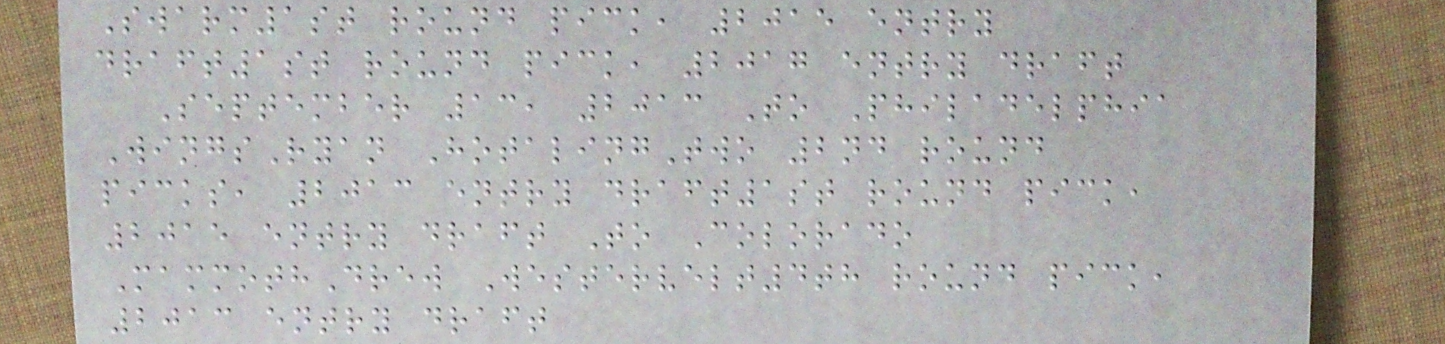Swarm1st round pick, 2015 entry
draft1st round pick, 2017 entry draft
September 13, 2013 To Philadelphia
WingsRyan HotalingTwo 2nd round
picks, 2013 entry draft1st round pick,
2015 entry draft To Colorado
MammothDrew Westervelt4th round pick,
2013 entry draft
